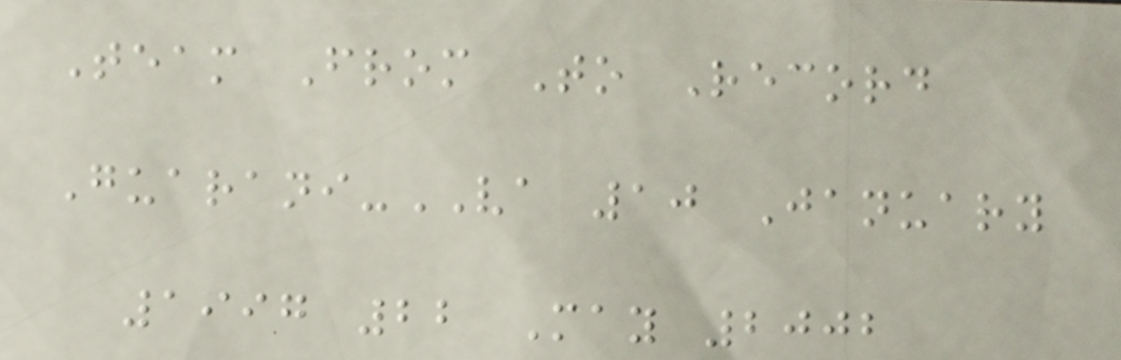Team From To Record
Guarani-VA 10 January
1997 22 May 2002
